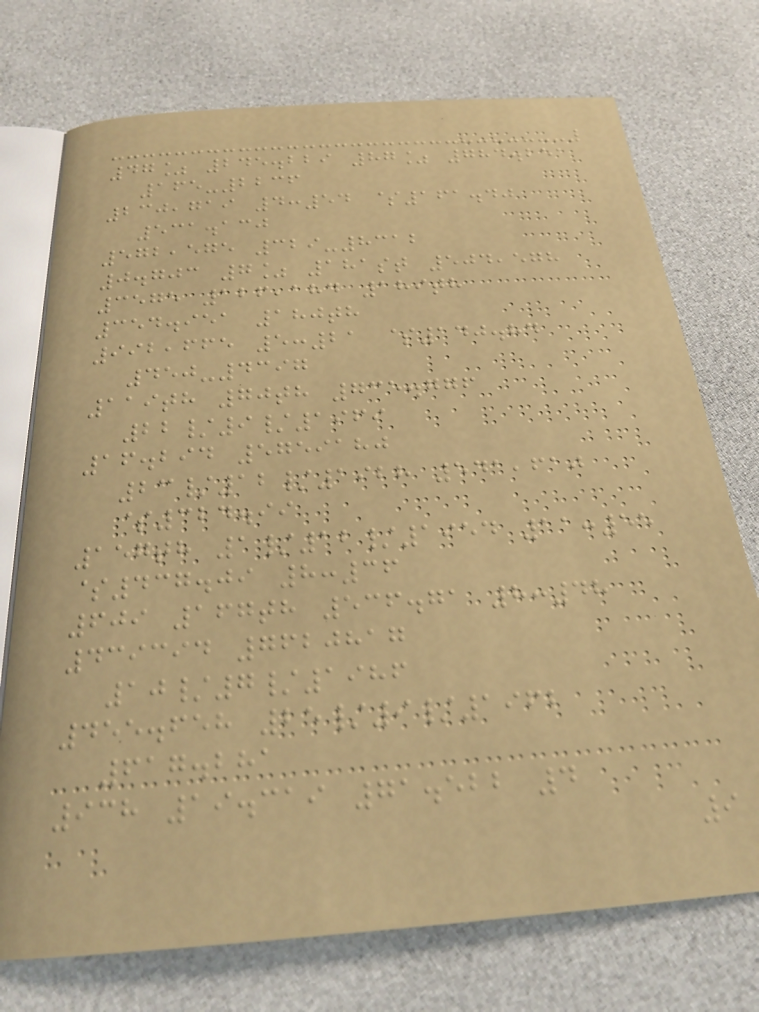47% 245.229 87% 784.251
165-2236
230,719 4:54 $161.40
531.130
572,575 329-8312
0.703 7% 181st 504,578
3575 126,184 189th
354.951 180th
992,665 5:21 $140.84
450-4397
119th 70th 735.776
22/9/1969
16.294 5759180
23/12/1928 541,610
$324.99
157th 1/12/1954 11:55
$437.09 8:36
609 167th 536.71 8:48
439394 7620817
10/7/1986
455.658 25/9/1962
617.281
938 19.319 71.522 4
9
